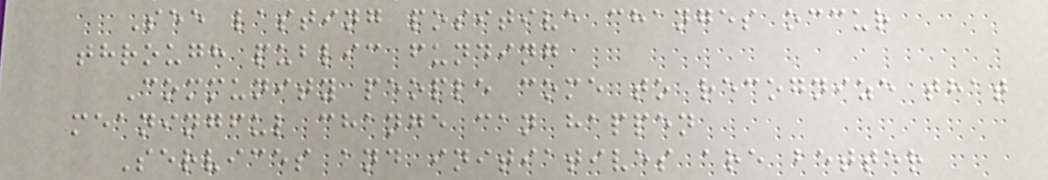See lasting positive changes occur
through public funding
Community people come to recognize that
meaningful change can happen
Services and initiatives are better
